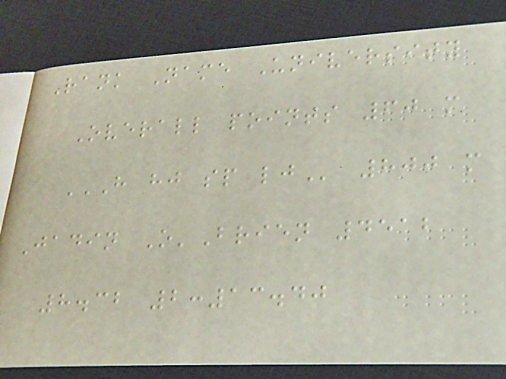Rank Name University
Overall points 60 m
H HJ SP LJ 800 m
Jadin O'Brien 4512
8.32 2:13.40
